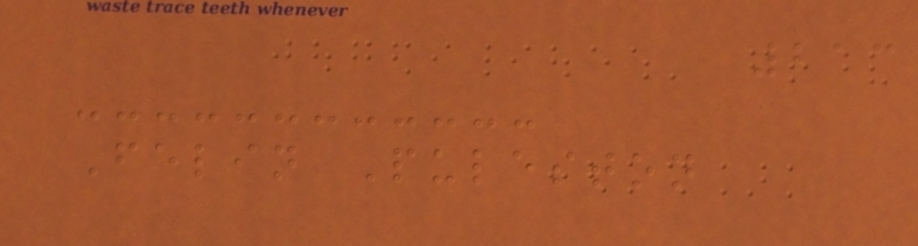213
Felin Puleston
